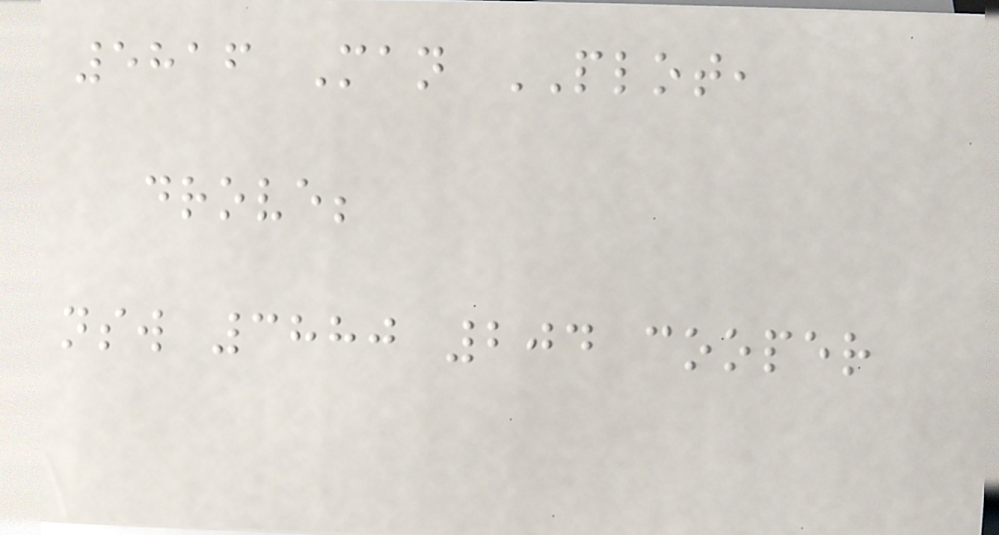5816 Man PLOT,
drove;
nsw 3880 204 cooper
